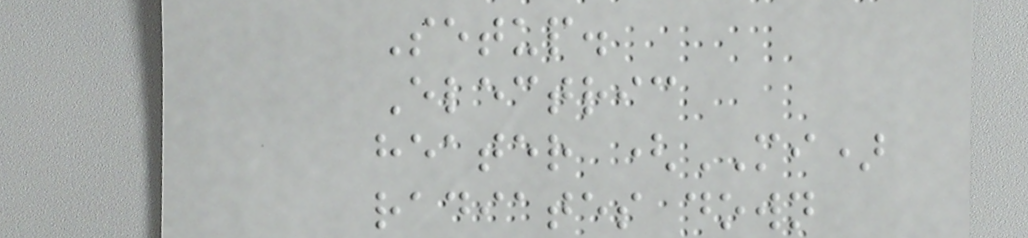Setup.
Electric
heater (MI)
radiates down
